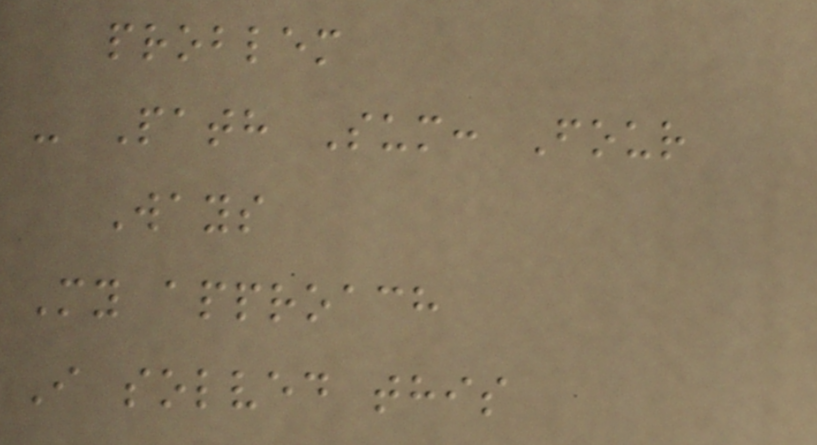problem
- Path Sum: Four
Ways
My approach
I solved this
